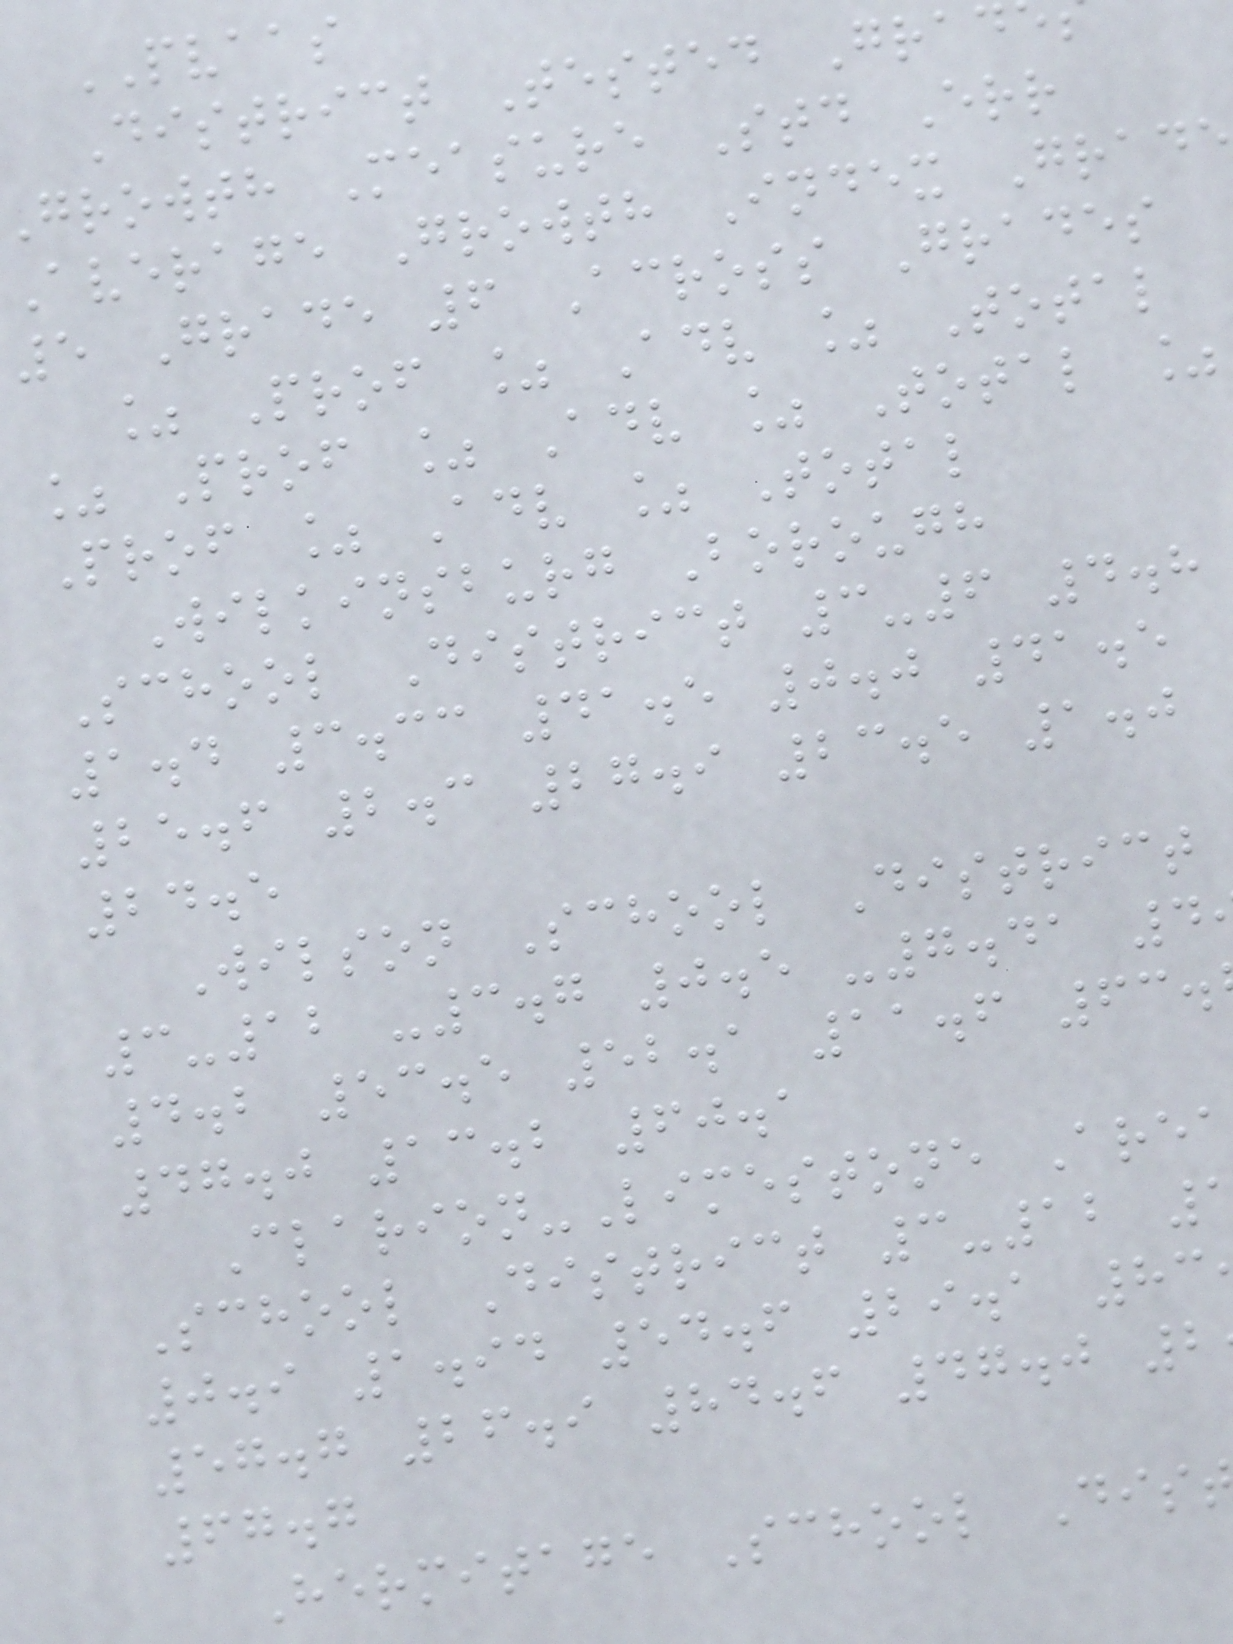PVAAS
District Tested Grad
growth Measure Std Err
Average Growth Index Grade
5 Grade 6 Across Grades
% Prof % Adv % Total
% Prof % Adv % Total %
Prof % Adv % Total
Wilkinsburg Borough
School District 3-6 4.8
1.4 3.33 41.5 0.0 41.5
25.6 2.3 27.9 23.5 1.0
24.5
Wilson School District
3-12 -3.7 0.5 -7.41 4
4.2 53.5 52.1 11.6 63.
47.0 13.2 60.1
Clarion-Limestone Area
School District 3-12
0.9 1.94 54.6 29.1 83
57.7 26.9 84.6 47.0 2
67.7
Hermitage School Dis
